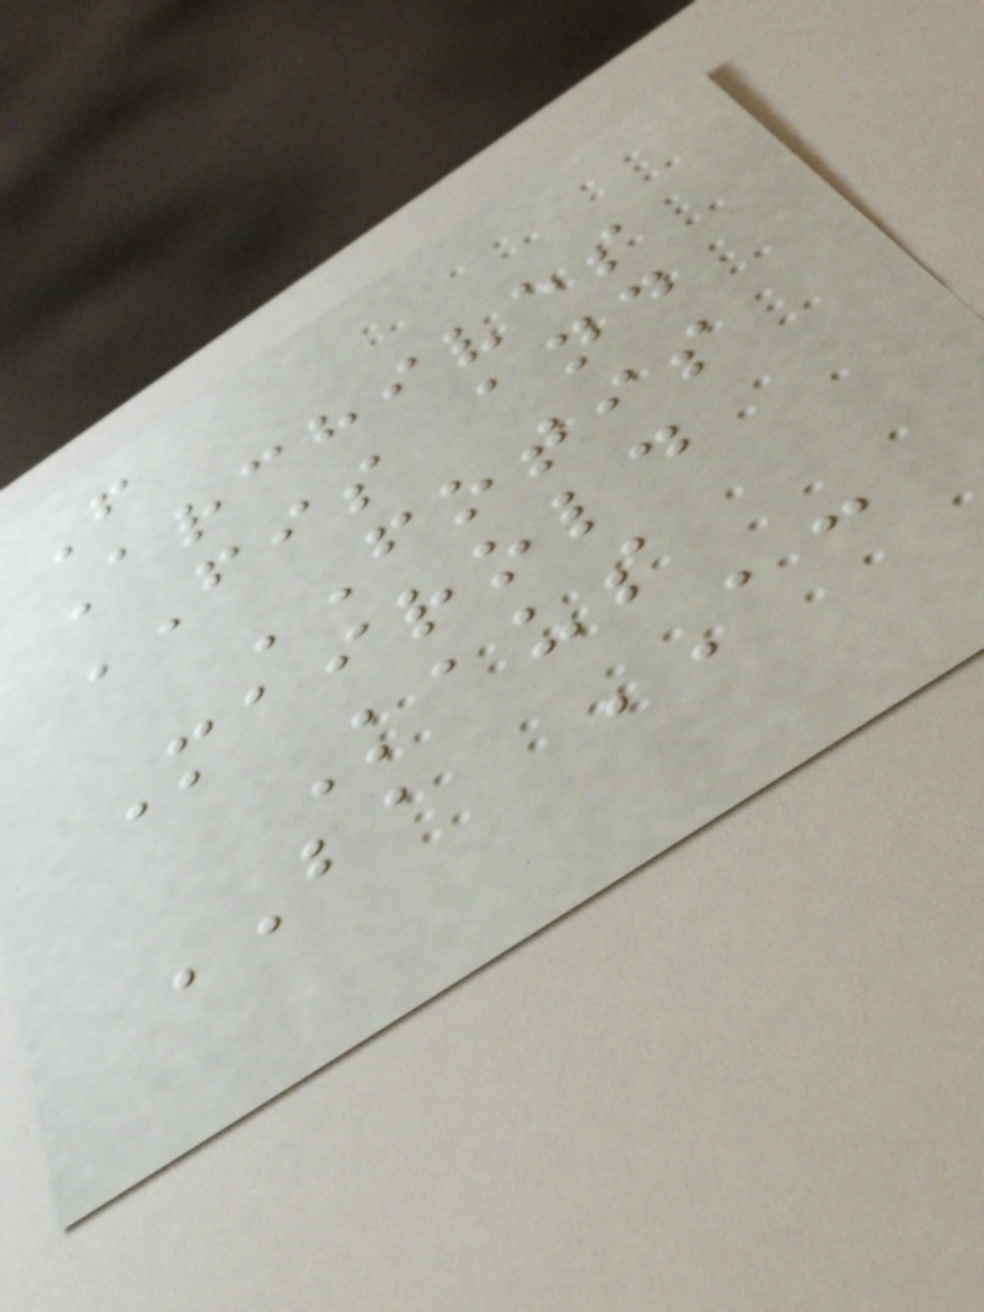F
Archives
FIS and
FOTIS
Mairold
Kaus
BA AC
